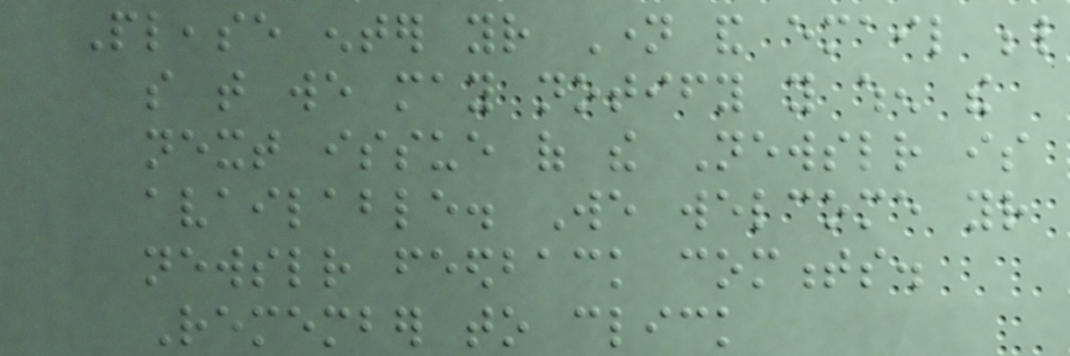Please enter your Name and email below
so that we may notify you when the
next issue of the Newsletter is
available. We welcome your
newsletter feedback comments.
Remember to click
